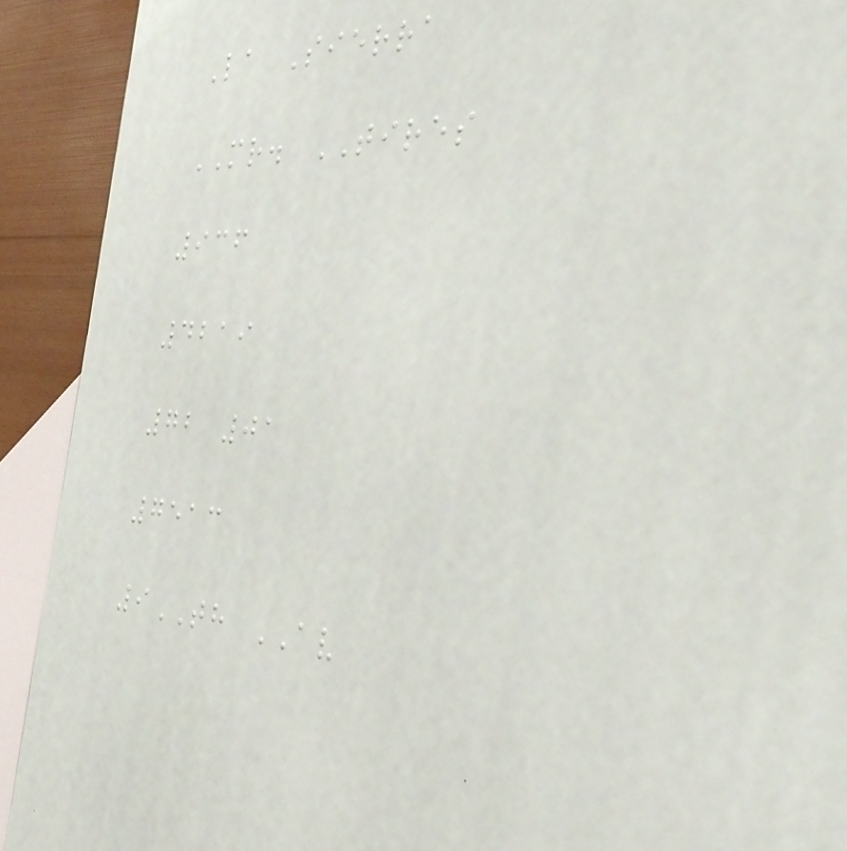La Sierra
MR. TIRES
936
4219
72 01
7513
9TH AV
